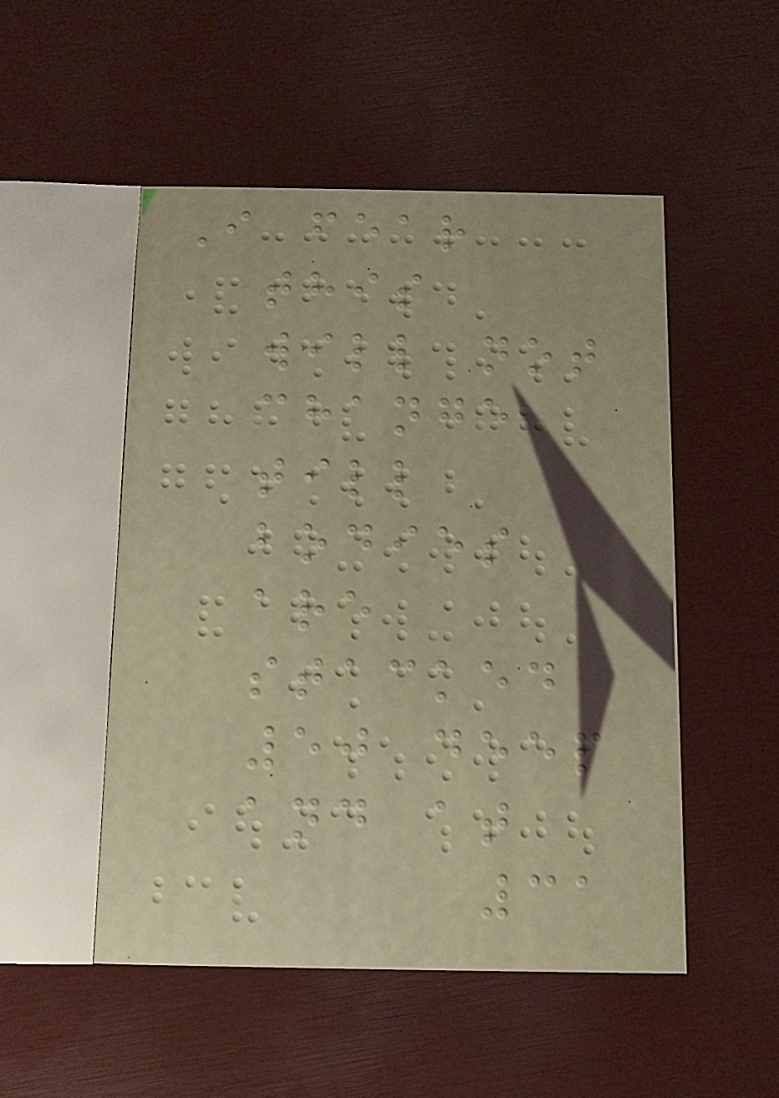I fear
this
will not
change
till
bodies
are
stacked
50 deep
and at
31
